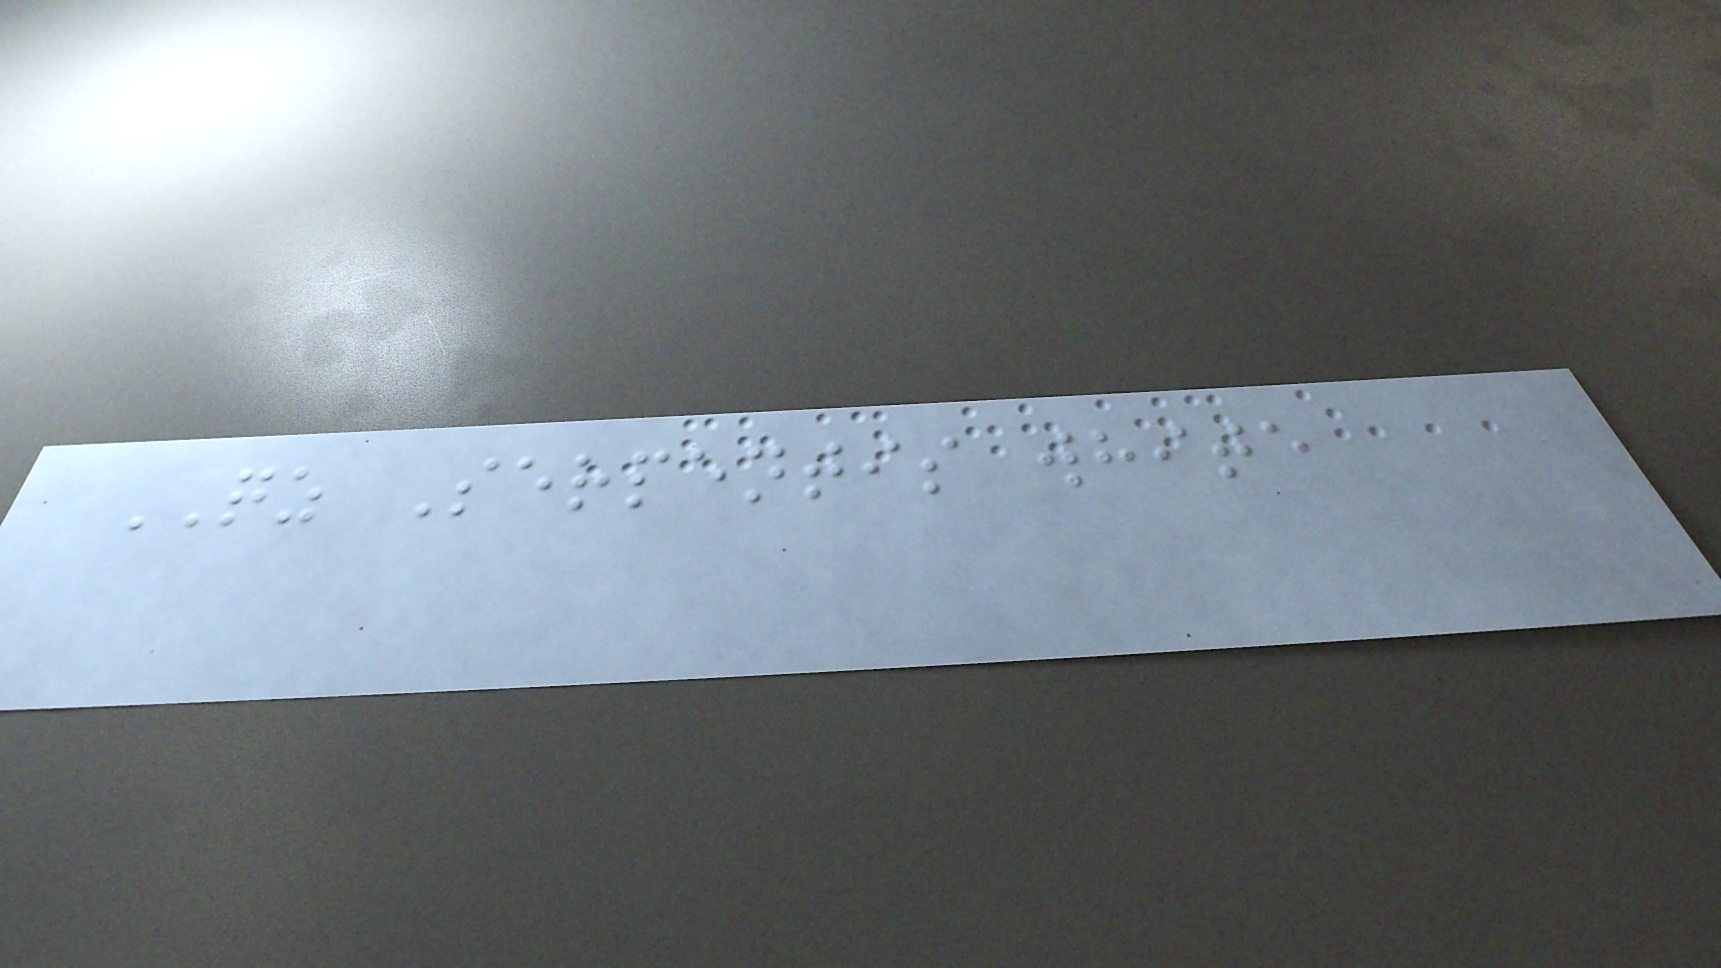QZ Serpentis white
